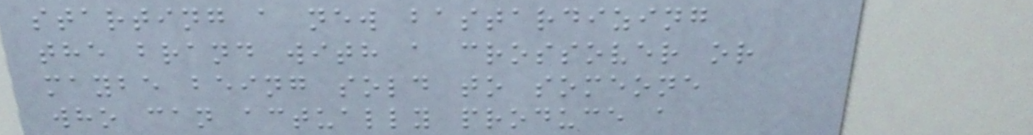starting a new bastardizing
the brand with a crossover or
maybe being sold to someone
who can actually produce a
